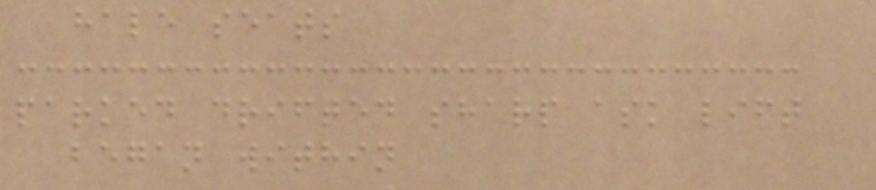hale seats
parked drifted sharp ask lift
began within
